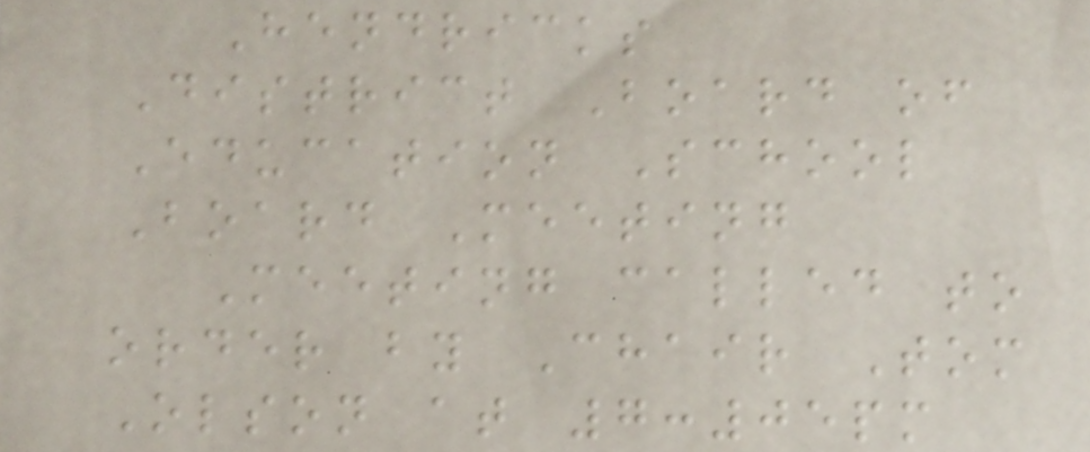Hendricks
District Board of
Education School
Board Meeting
Meeting called to
order by Chair Tom
Olson at 7:05pm
